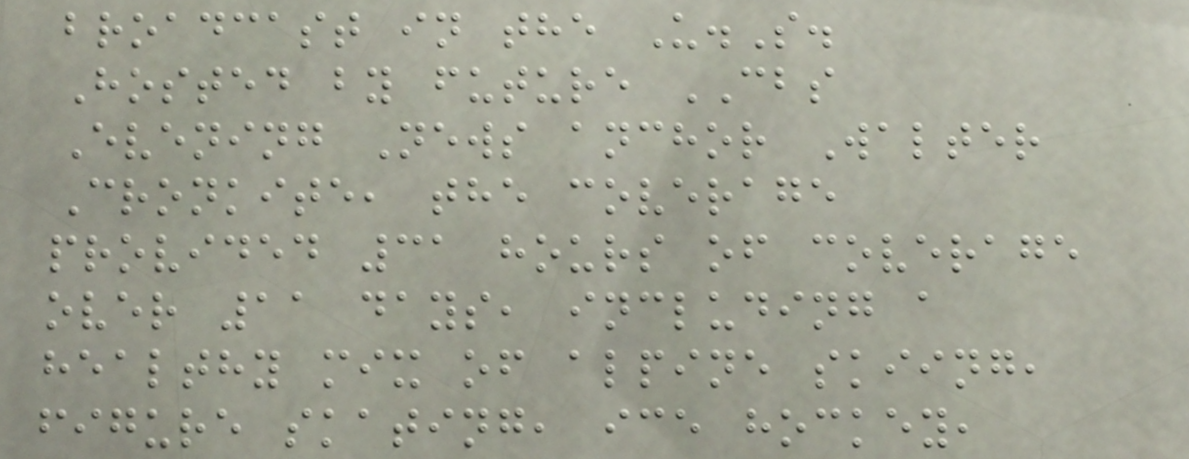broadcast in the U.S.
Hosted by future CBS
Evening News anchor Walter
Cronkite, the coverage
provided 31 hours of coverage
over 11 days, including a
healthy mix of alpine skiing,
figure skating, ice hockey,
